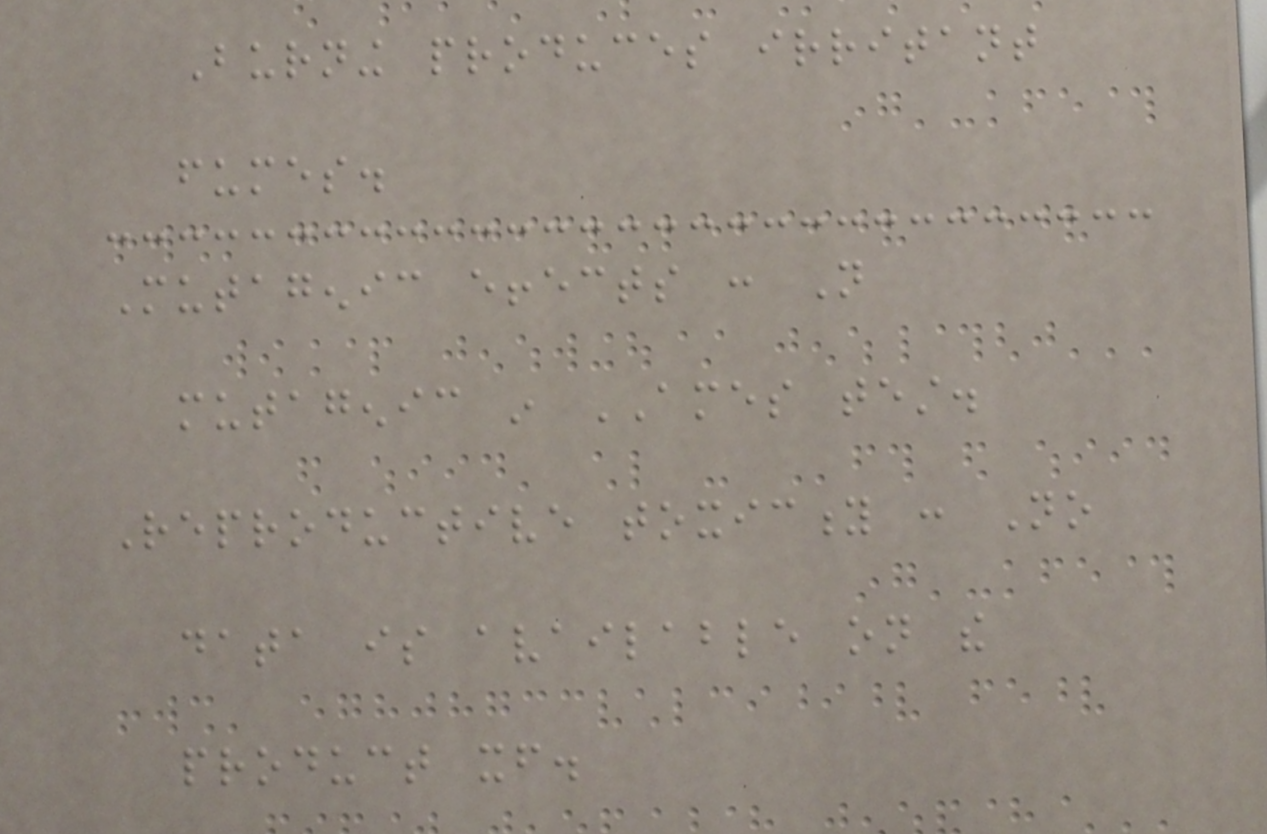Burning produces irritant
fumes.
Mutagenic effects : Not
mutagenic in AMES test.
Reproductive toxicity : No
data is available on the
product itself.
